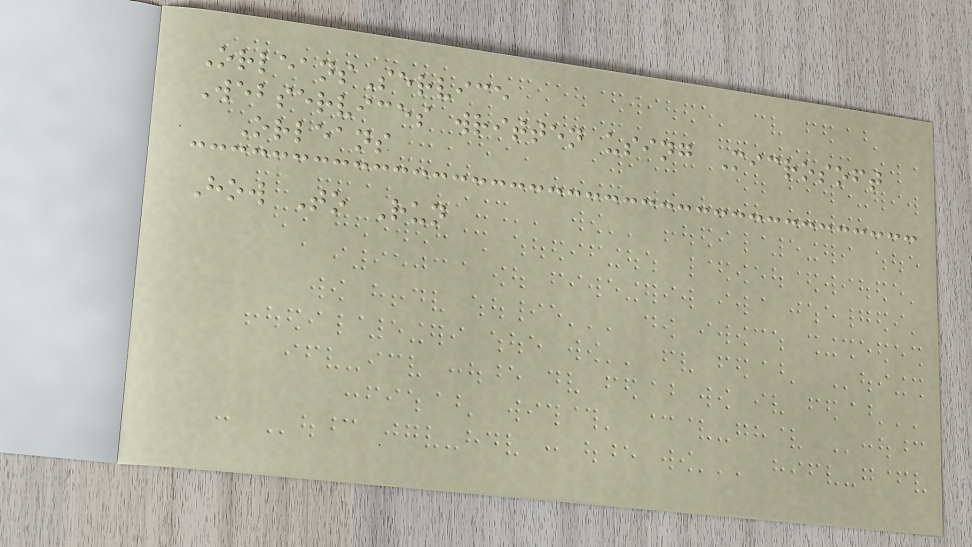OrleansService
Webservices written using Microsoft
Orleans
How To Run
